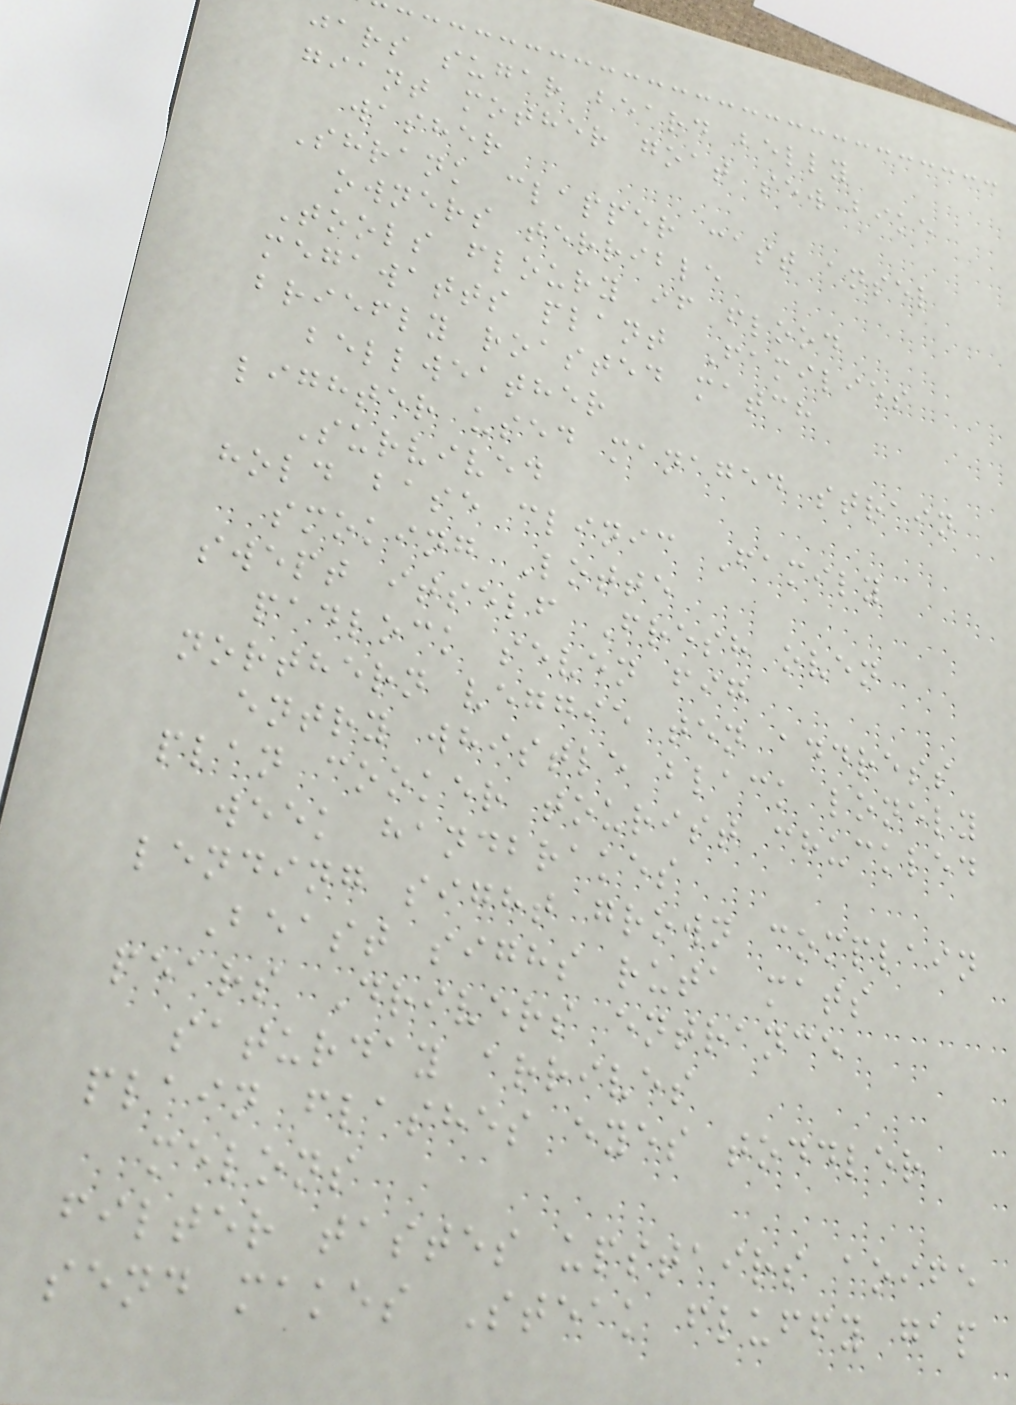jars sugar beard belly
giant mother goat sew bike
washer
Shrank clapper cast ansel
owners terrible
Tools floury if flood
megawatts plant Families
briefly roasted match
bellweather
lighter used managed strain
Survived
hold base clinic Family
smoking Lotte
swept itself Fresh oven
padlock seven fig
northern veggie ten address
entry whistle black lonely
plan cooker tourist chuckled
week handbrakes
lending sight grown complain
Beast sighs ruta mats
pears Drivers entrance
saturday arrives
plain flashes eyes toddler
melons
filter tastes upstairs aoife
send makes Steak fluffy gap
